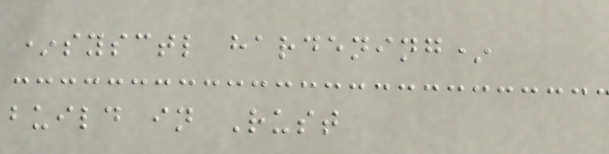*sysctl hardening*
build in Rust
